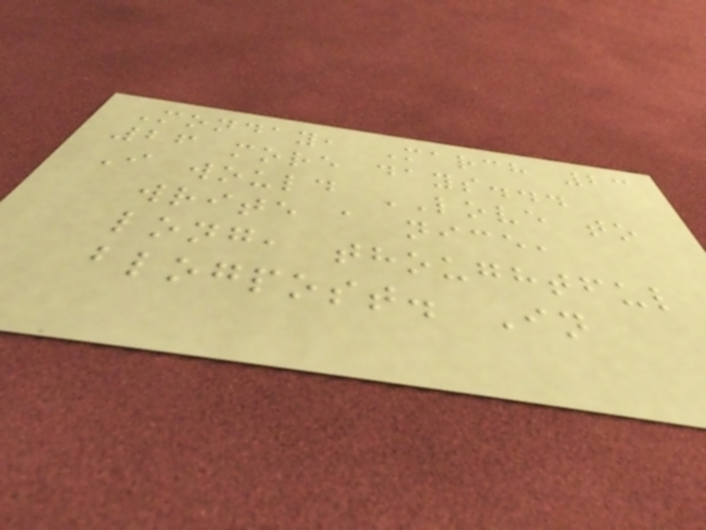Monday, March 23
26 more days...
I would LOVE to
write a nice,
long, thoughtful
blogpost. In
